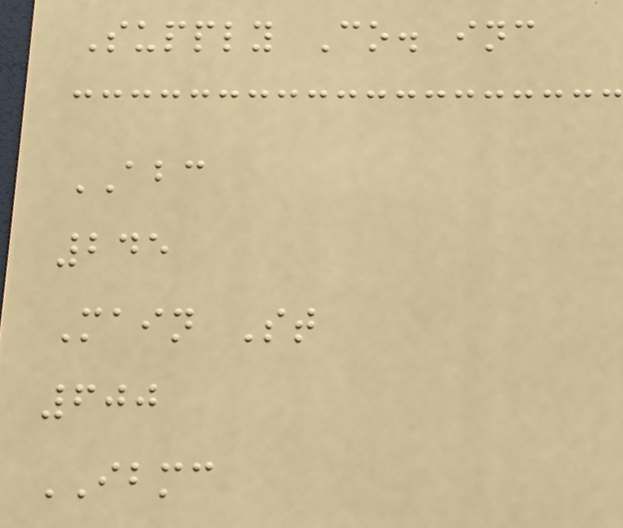Supply Co. inc
ABC
245
Main St
600
IBMC
